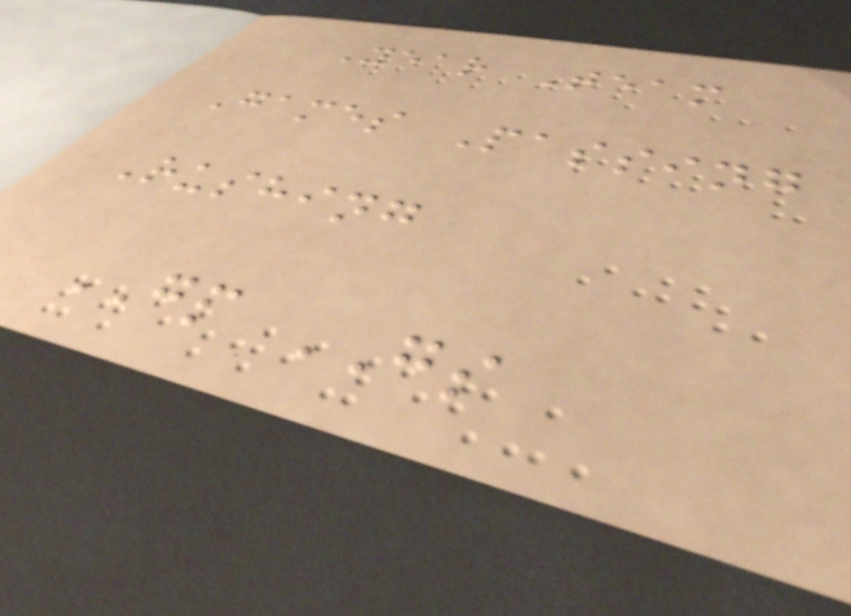Year Team
Games Passing
Rushing
GP GS
